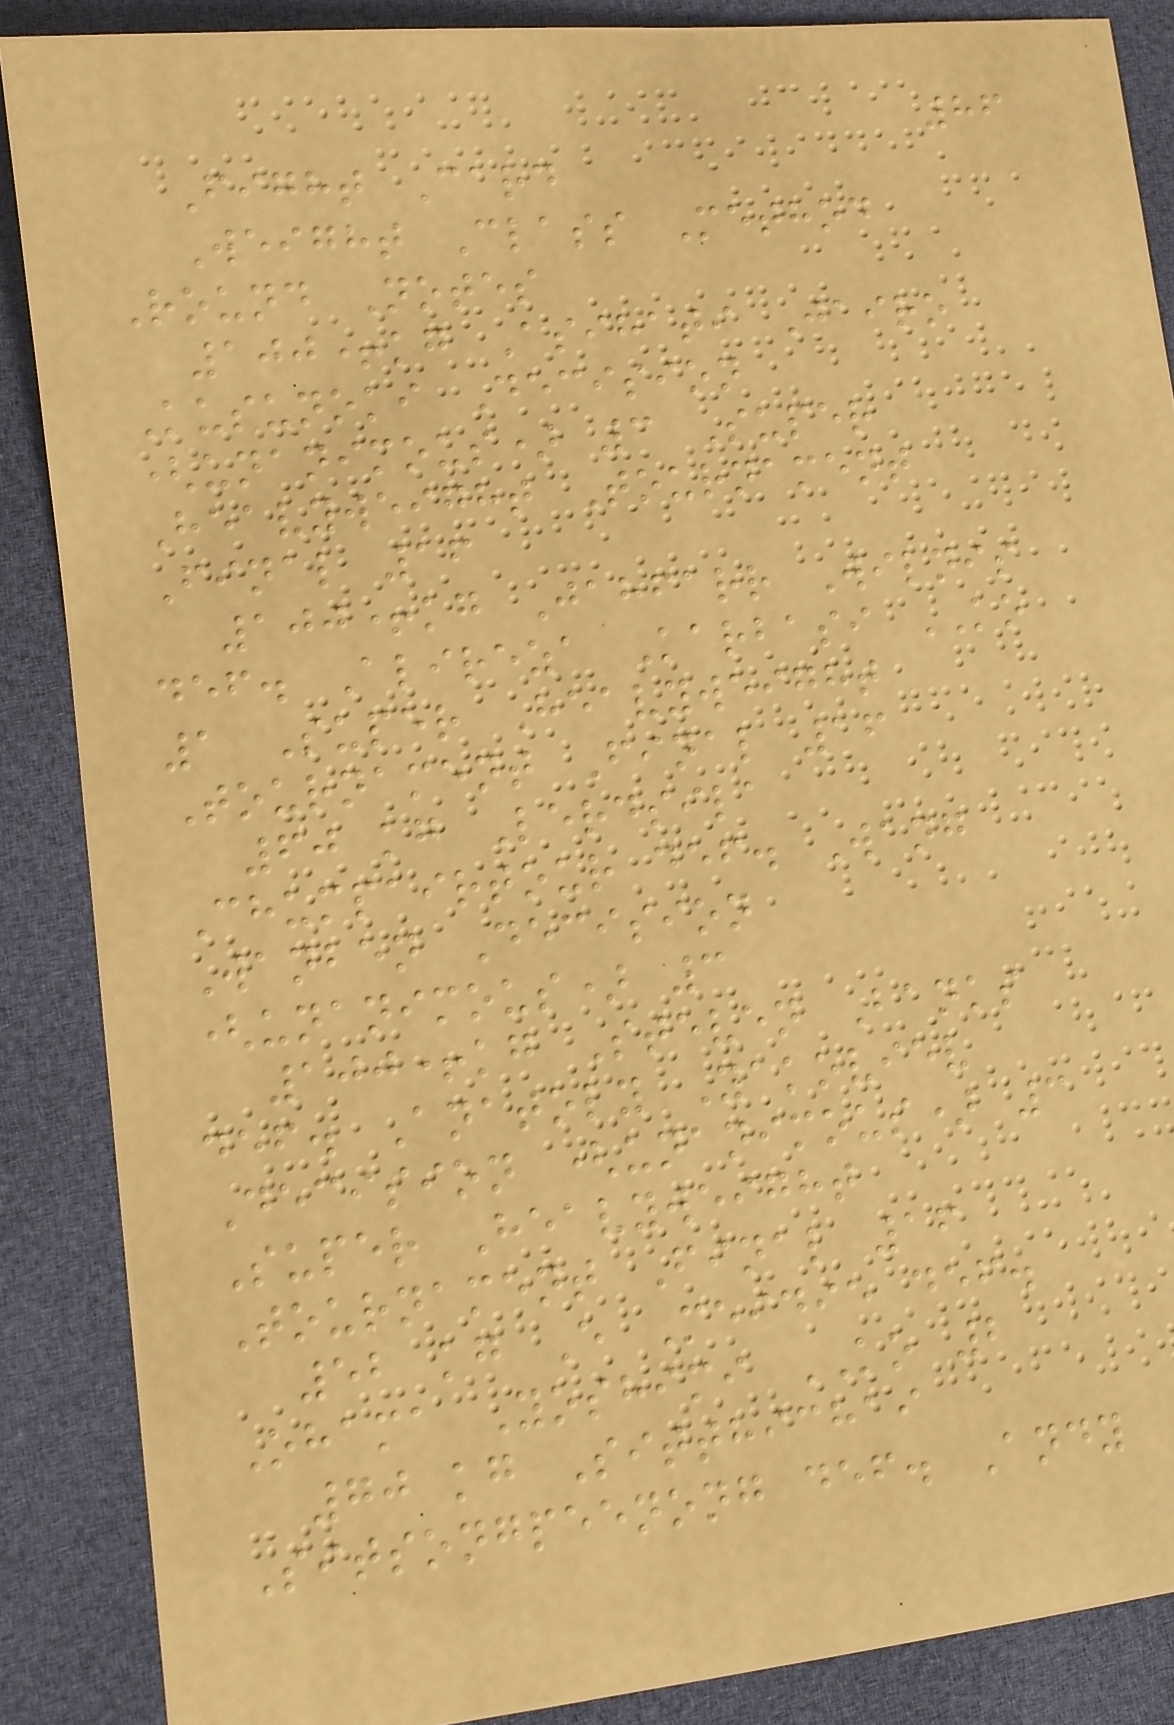86
Fight Card
Weight Class Method
Round Notes
100+kg Asihati Jairo
Kusunoki Decision
(unanimous) 3 Super
Heavyweight Tournament
Final 16
100+kg Jahfarr Wilnis
def. Alireza Karbasi KO
1 Super Heavyweight
Tournament Final 16
60 kg Lerdsila
Chumpairtour def. Wang
Wanben Decision
(unanimous) 3
100+kg Steven Banks
def. Anatoly Yakoviev
Decision (unanimous) 3
Super Heavyweight
Tournament Final 16
52 kg E Meidie def.
Ohama Yoshimi KO 2
70 kg Sitthichai
Sitsongpeenong def. Andy
